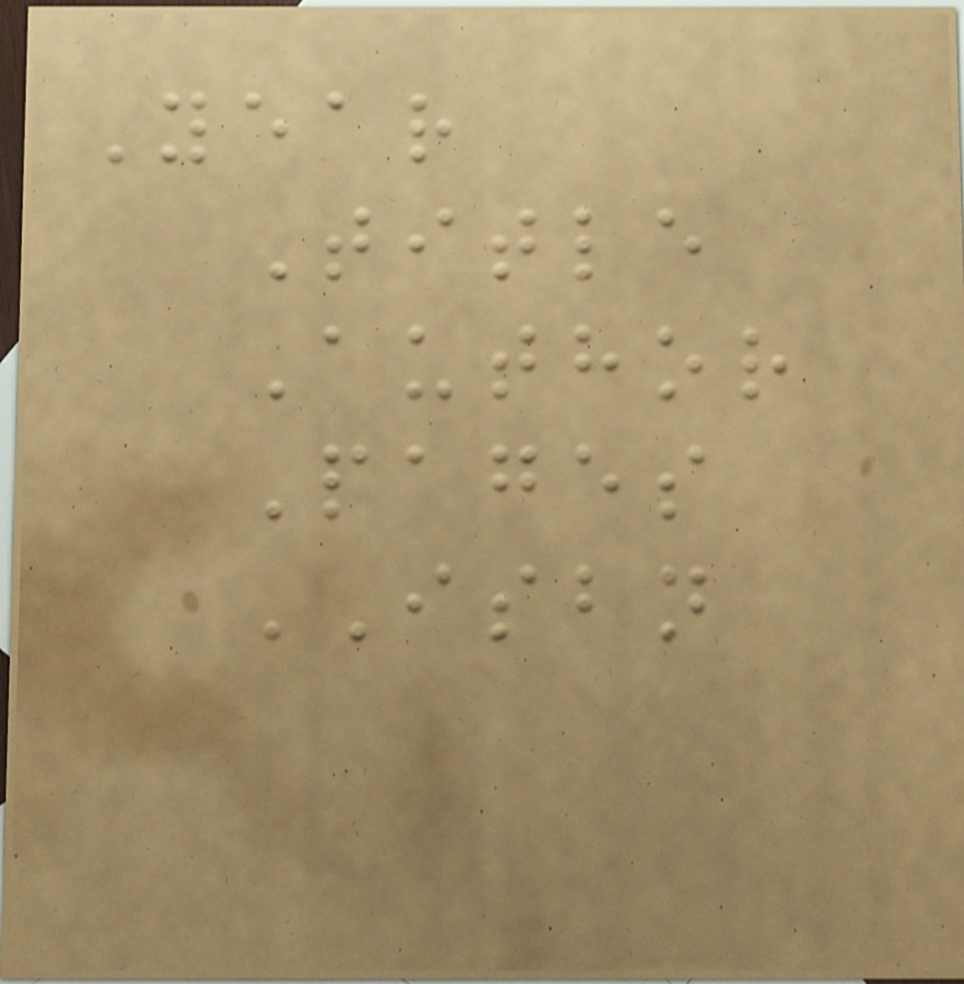Year
Title
Author
Pages
ISBN
